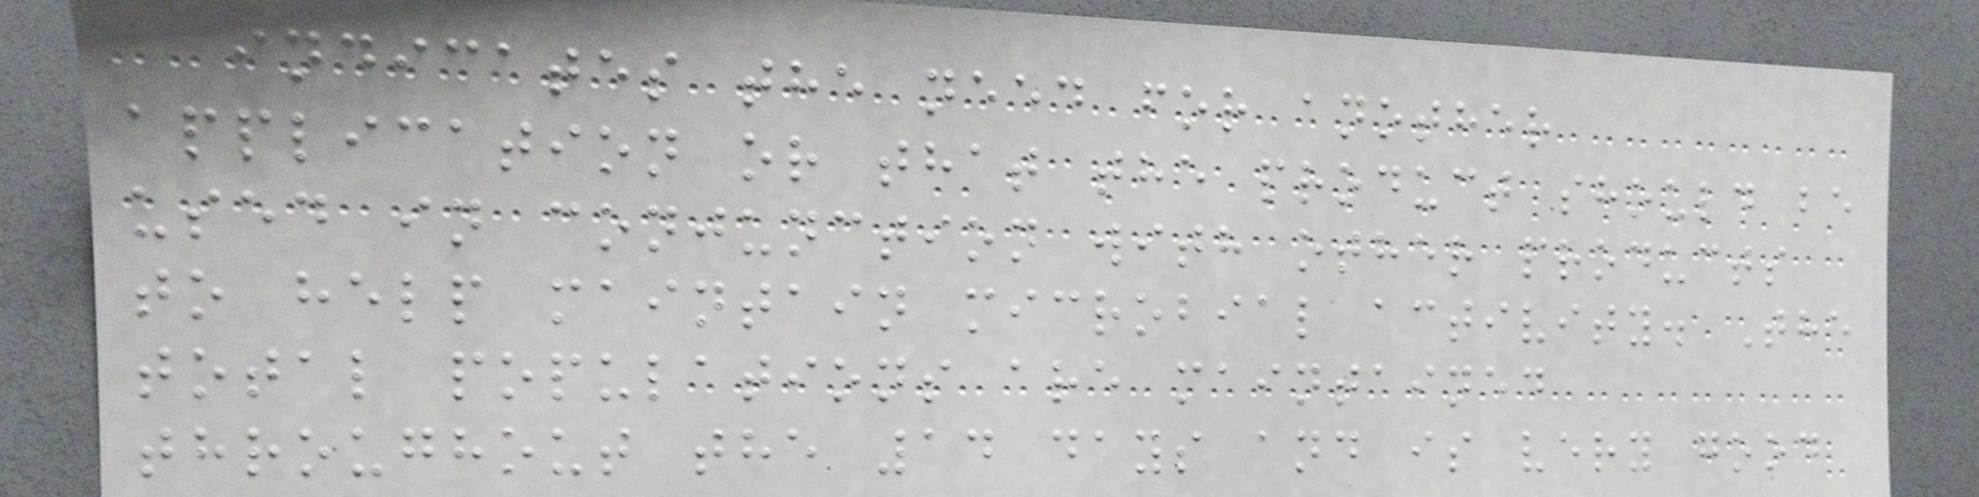indicates the need for another
application or that the product should be
used in conjunction with other products
to help maintain microbial activity. The
total populations are maintained
throughout the 14 days and is very good
